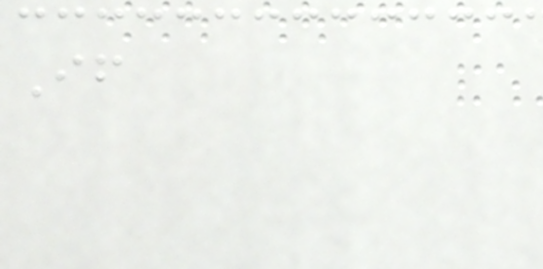If
